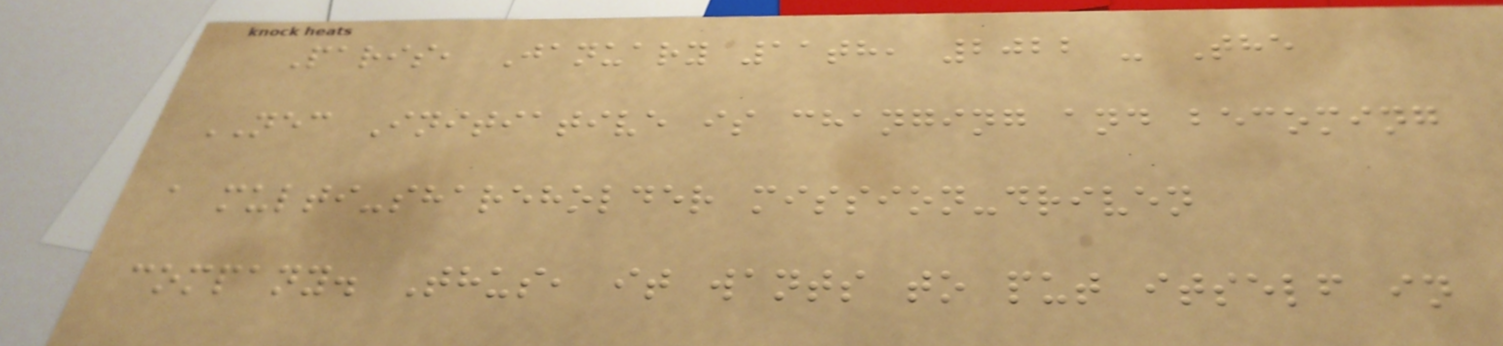Paris, January 11th, 2022 - The
NEC Initiative is changing and becoming
a multi-shareholder mission-driven
company. Thus, it wants to put itself in
